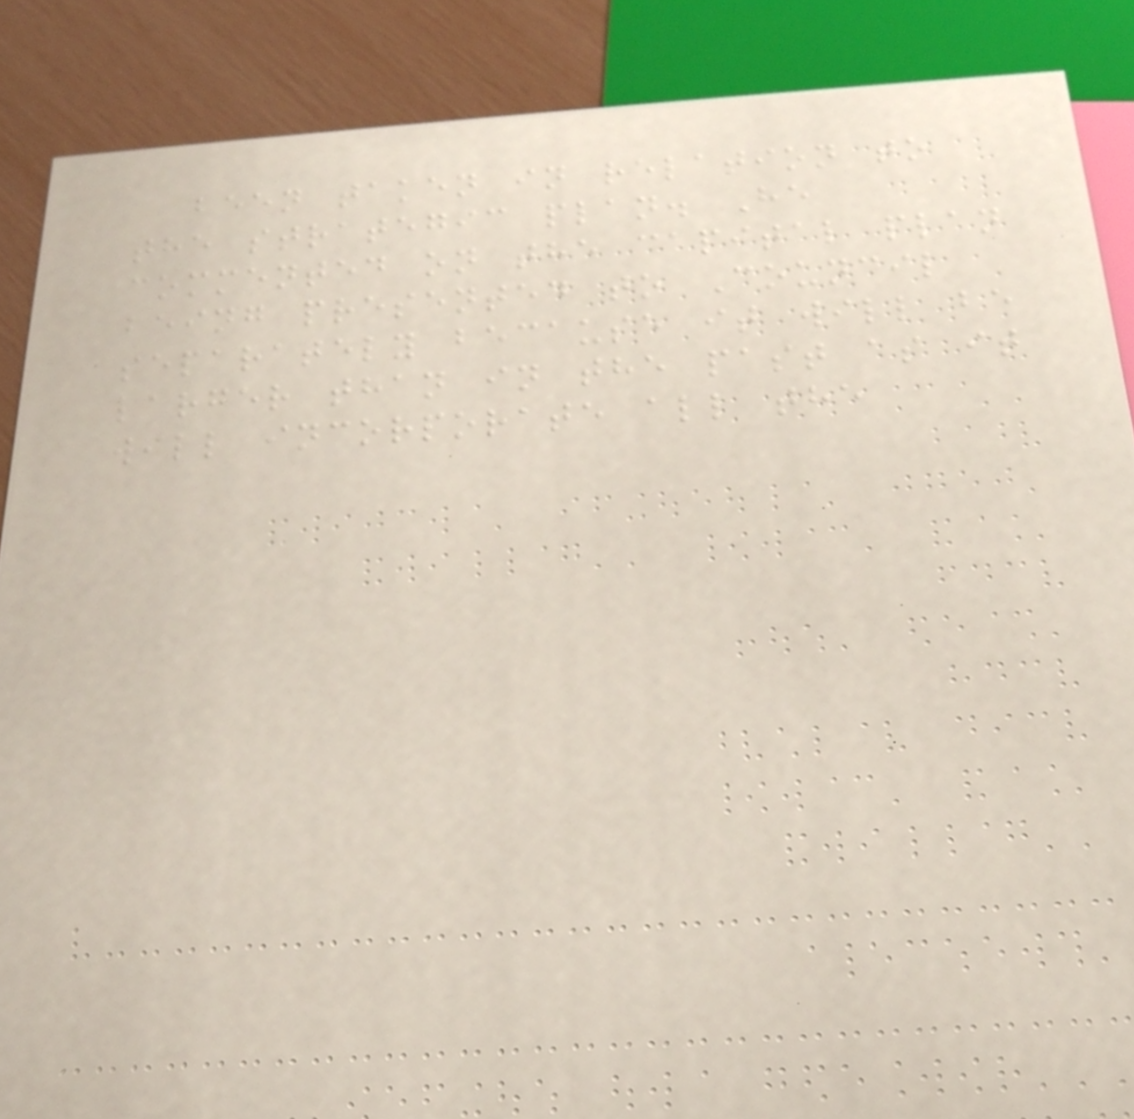been taken in relation to
the strategic plan. He
commented on the capital plan
being presented to Council
separately because it will be
larger than in the past as it
will incorporate all the
